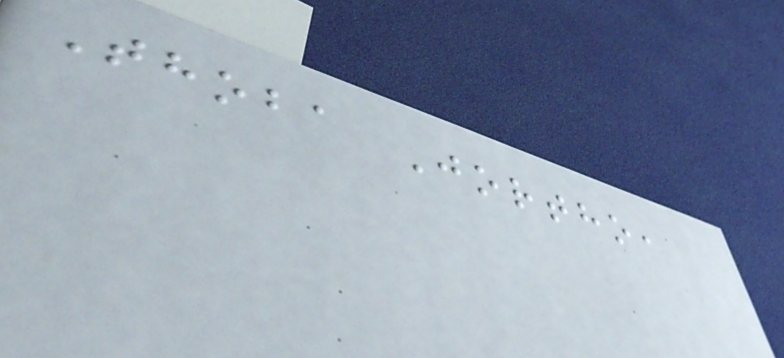Thoba Jortho,
